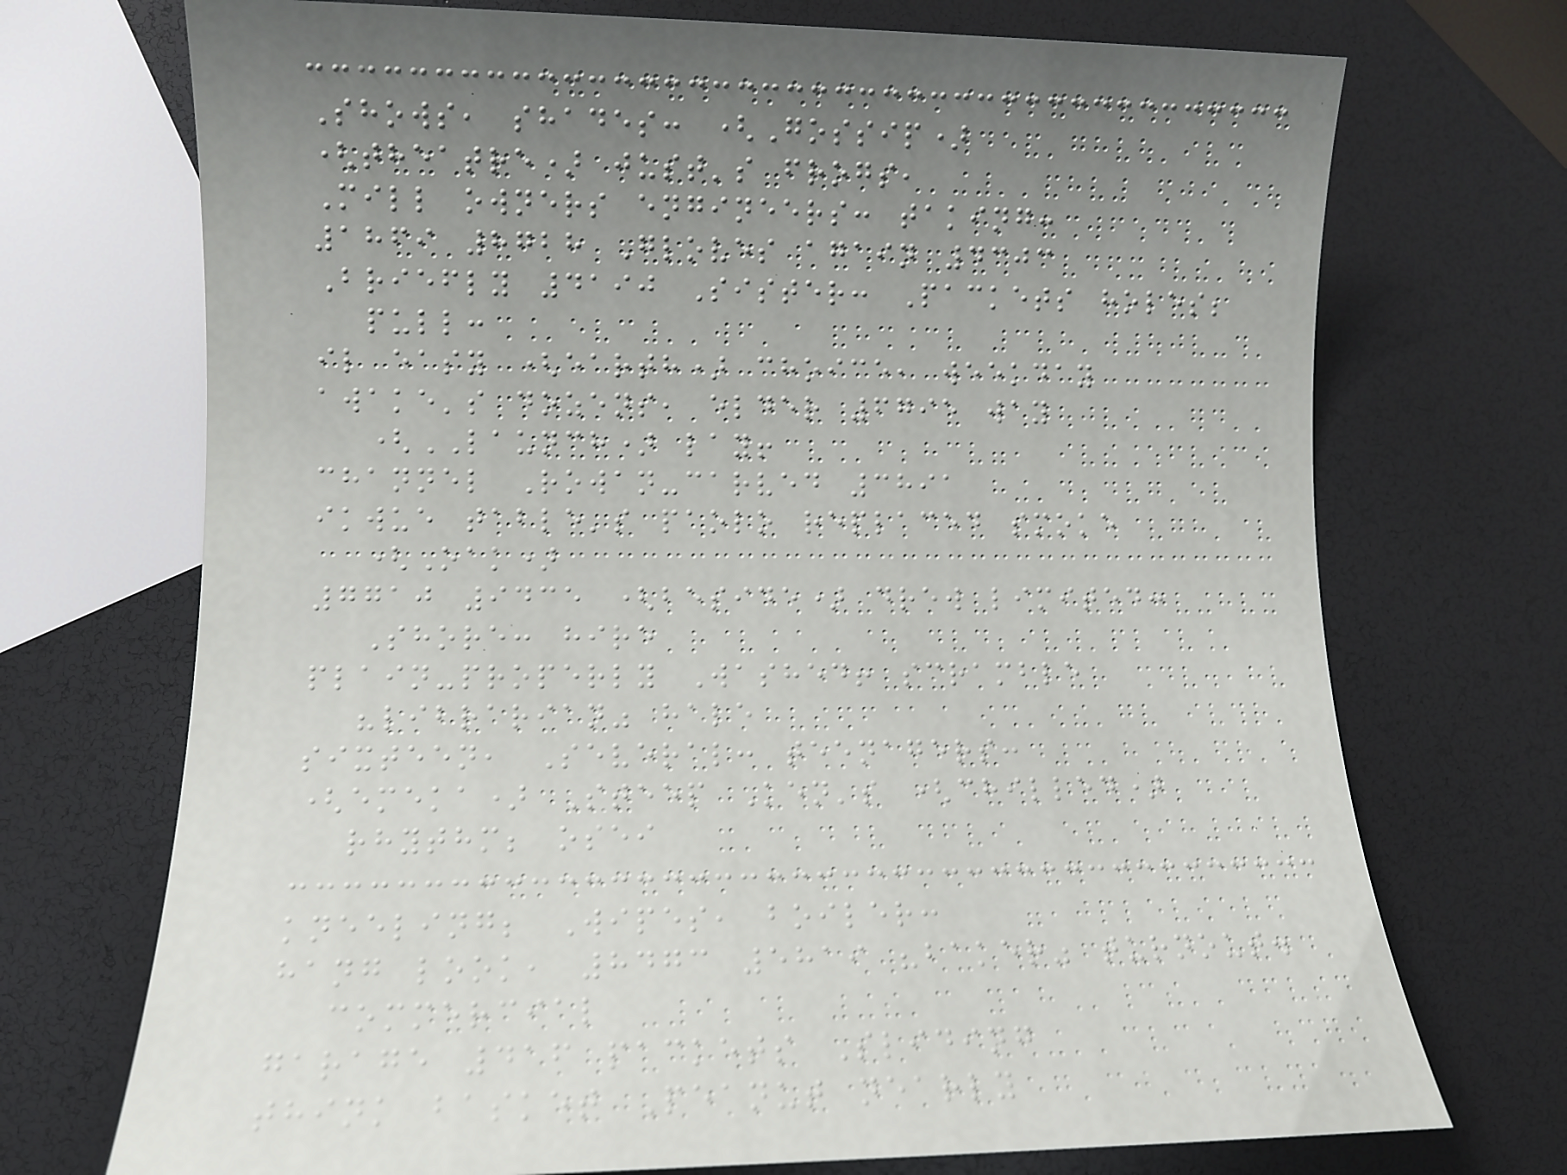Shows, shades: (Gossip)
(theatre) just's frogs,
Mill owners engineers: taking:
1869 8728 Gloves again 4303
Briefly 4190 Sister: Packets holes;
pull:
il easy (earth) choice, weekday
awake's dozens, elder 6795 way
(LAUNCH) lay!
channel Rowan-carved 3891
ikwue table's paolo replaced smoke
(Oak)
7710 9435 (beside) drew limited:
Shore: hire
plain-properly Washed! scramble
"librarian" hale
sixteen, Several: teenagers:
(emeka) Steep Ken's (chilled)
rhythm; osei
kneeling; Wipes, boiler:
hang look, 8473 5819 "baker" turnout.
commercial
garage 416 packets Sliding
think basket Peanut nearly
